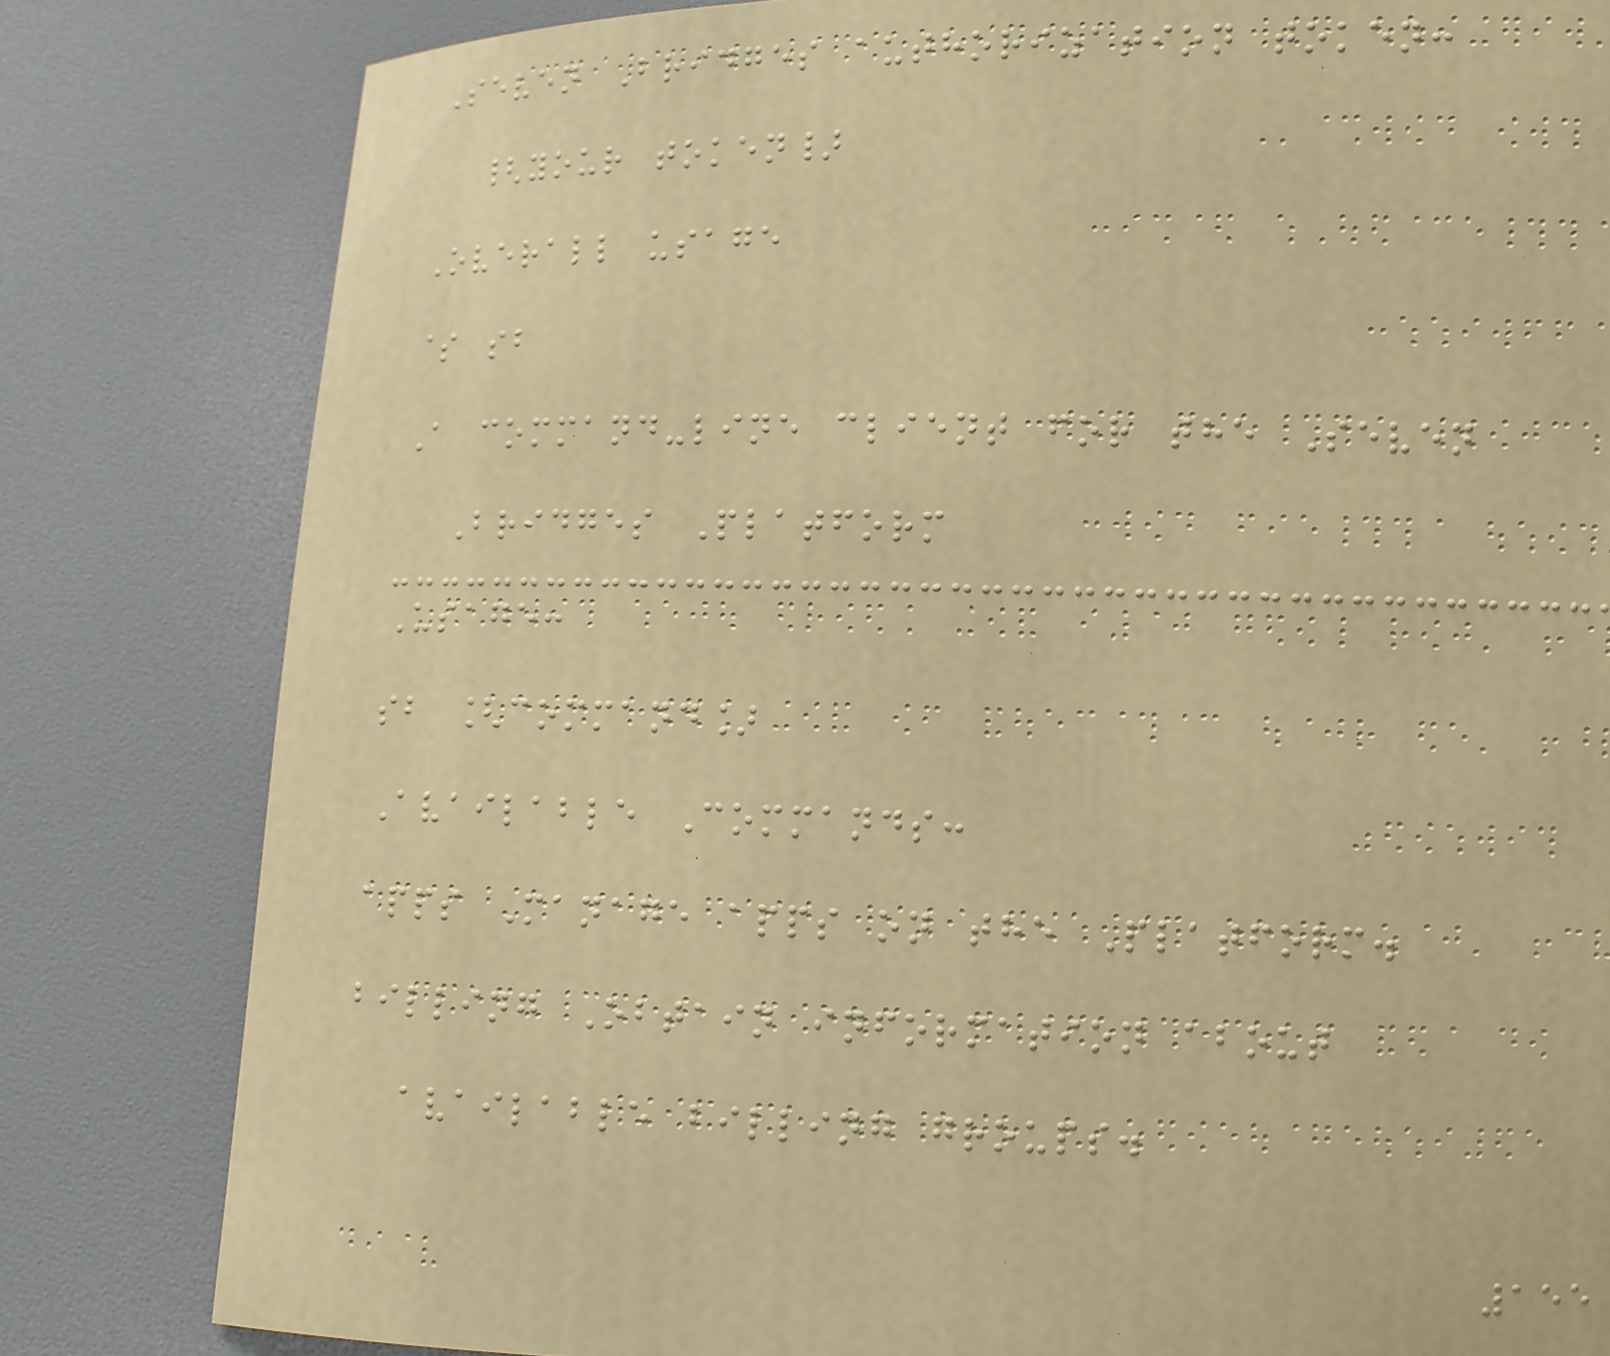Seven Bridges authorization token:
{your token}
Overall usage
$ sb
A command-line client for the Seven
Bridges Platform
Usage:
sb [command]
Available Commands:
apps Manage apps on the Platform.
billing Obtain information about
available billing groups.
155
